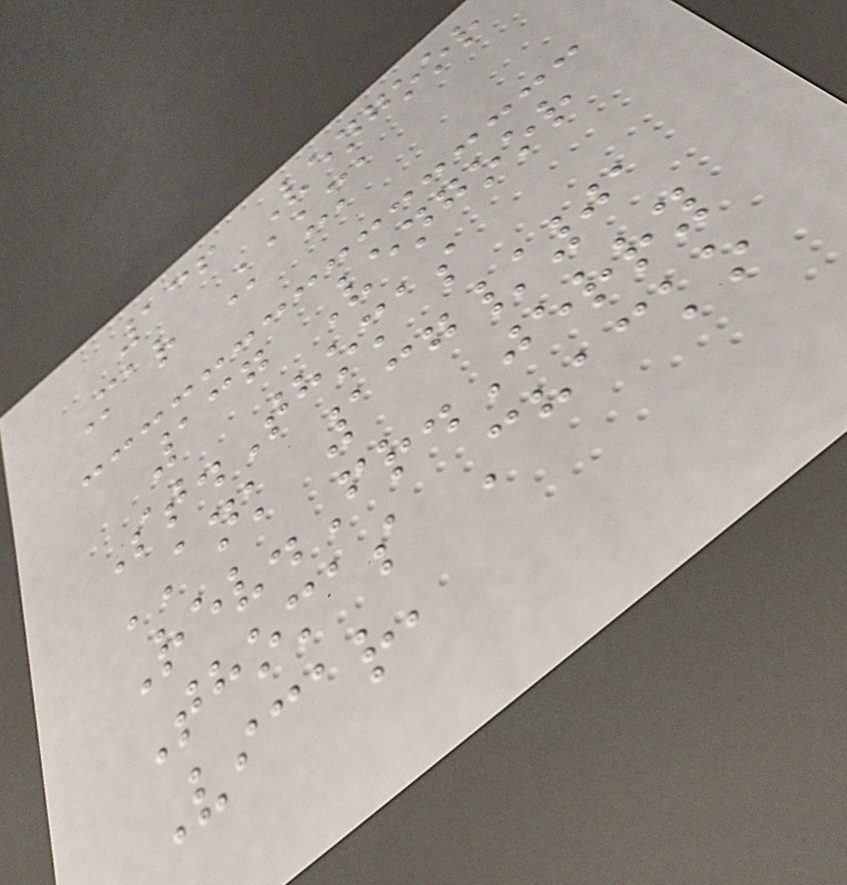136 Vengoor
Mar Kauma
137 Vengoor
St.Thomas
ANK 137/01
Rev.Fr.Jerry
Thomas Chacko
Vicar,
